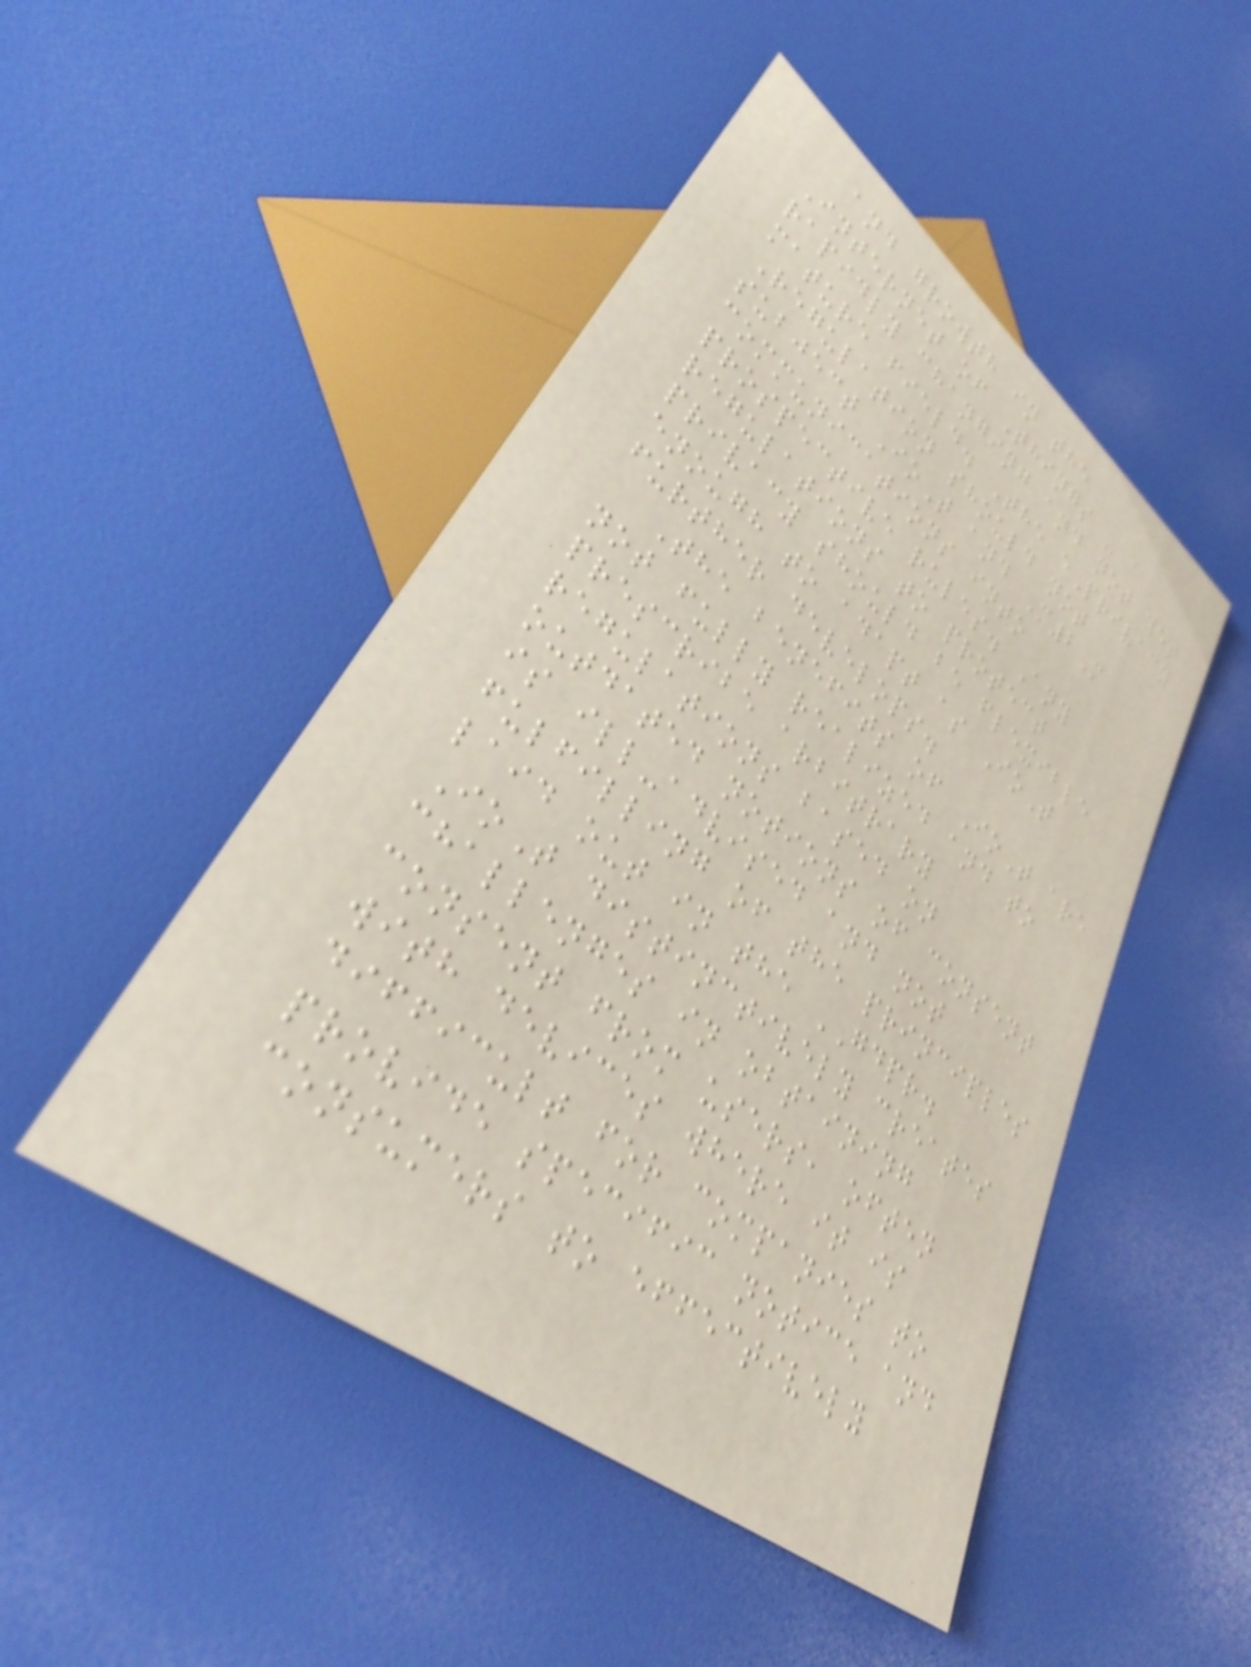and growth in the
Internet of Things - a
rapidly changing and not yet
mature field. The ePrivacy
Regulation should not
subject IoT and M2M
communications into
prospective rules. Any
regulations to protect
privacy should be flexible
enough to adapt as IoT
further develops.
The benefits of IoT are
not fully realized and to
prescribe arbitrary
regulations based on
outdated notions of consent
is ill-advised and not
fulfilling of the principles
laid out in the GDPR.
IoT distinctively creates
challenges in obtaining
consent from users, often
with devices where it is
difficult for companies to
provide specific notice and
consumers to effectively
